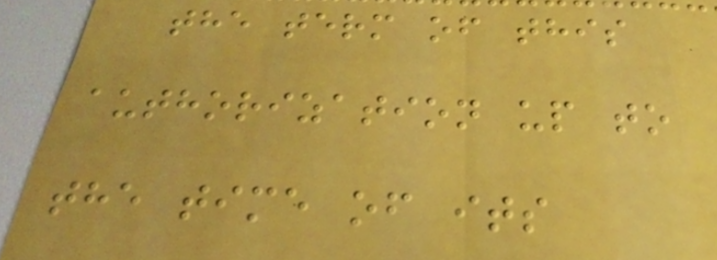the term of this
authorization up to
the time of its
